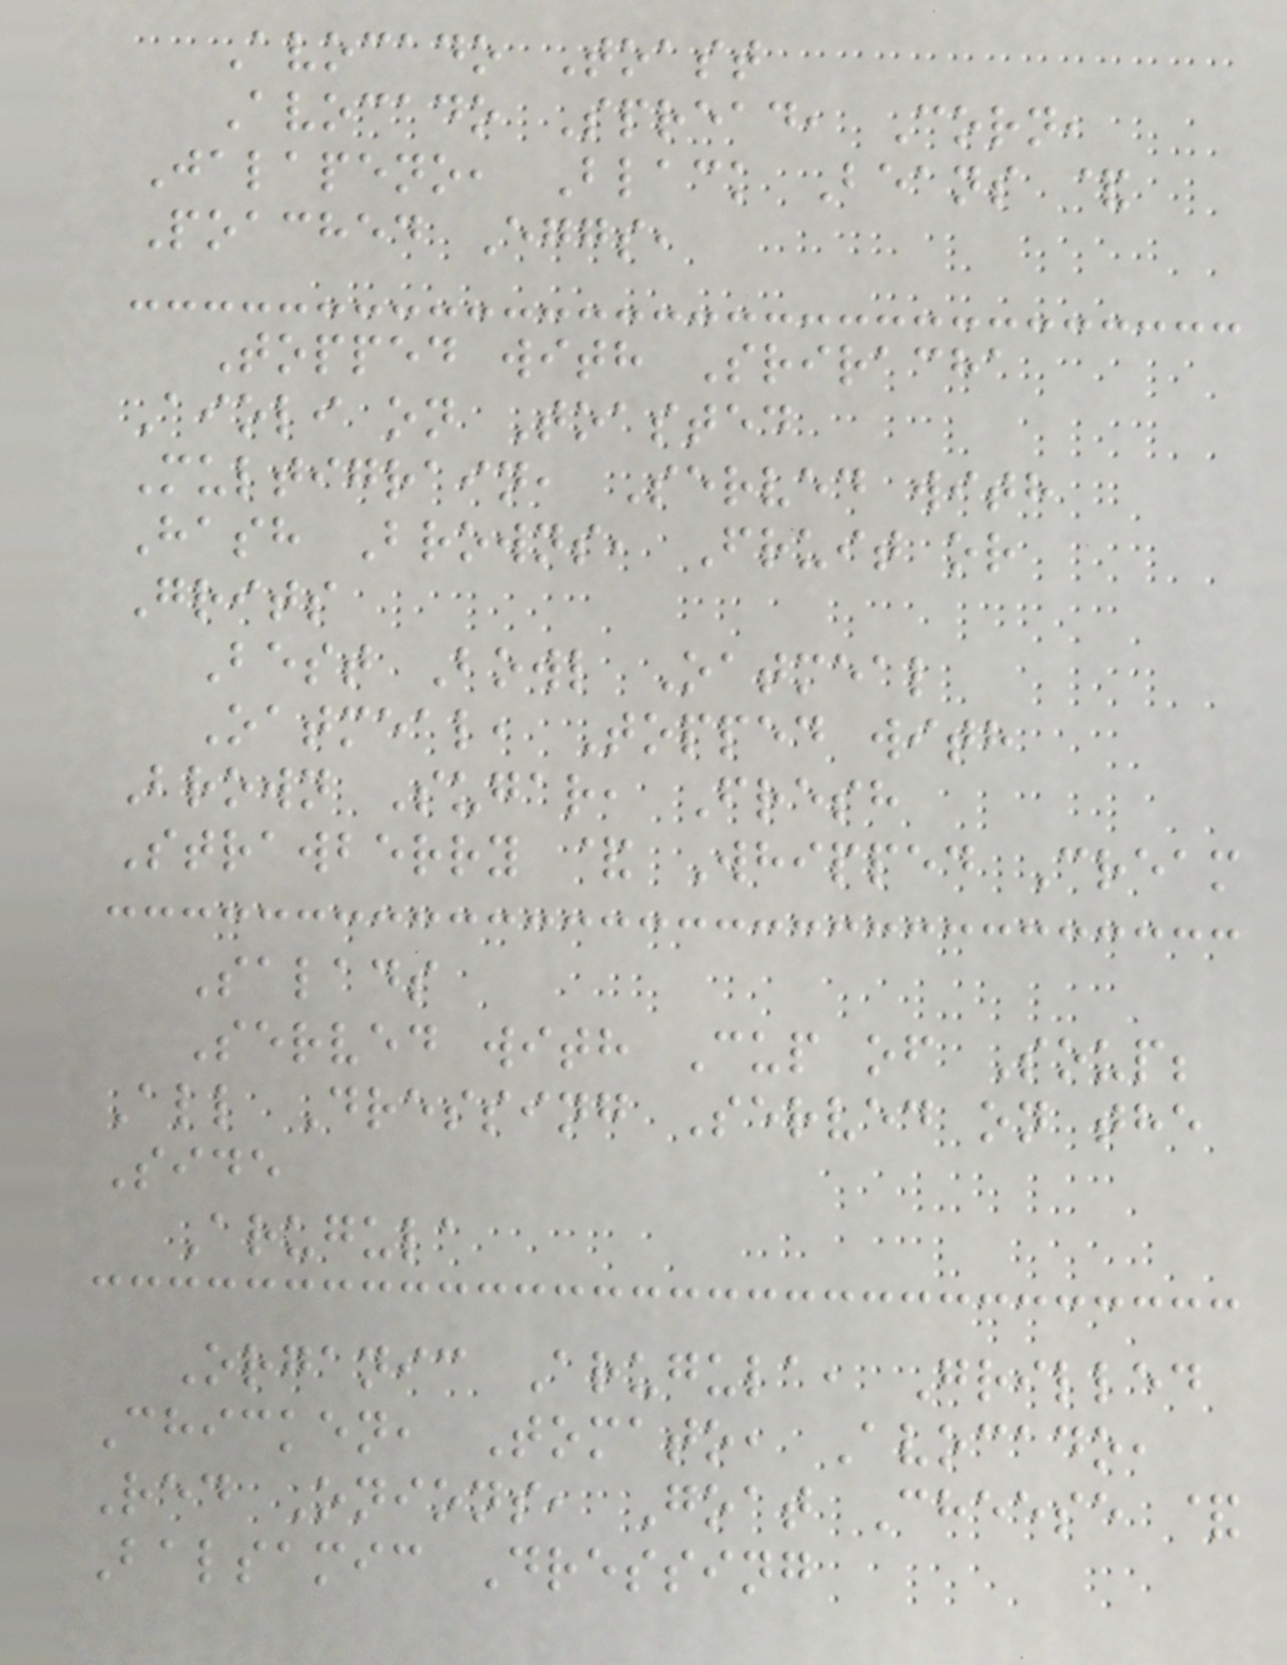Avocado Toast
Avocado Spread, Corn,
Jalapeno, Black Beans &
Poached Eggs,
Topped with Sriracha
Aioli on Toasted
Multigrain, Served with
Hash Browns, Fruit or
Grits
Best Bowl Oatmeal
Oatmeal, Topped with
Brown Sugar, Fresh
Strawberry & Whipped Cream
Salads
Served with Cup of Soup;
All Dressing Served on the
Side
Arugula
Organic Arugula, Grilled
Chicken, Tomato, Avocado,
Red Onions, Goat Cheese &
Balsamic Dressing
